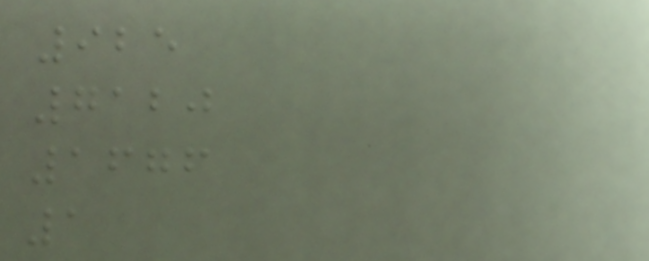925
7120
1676
1
